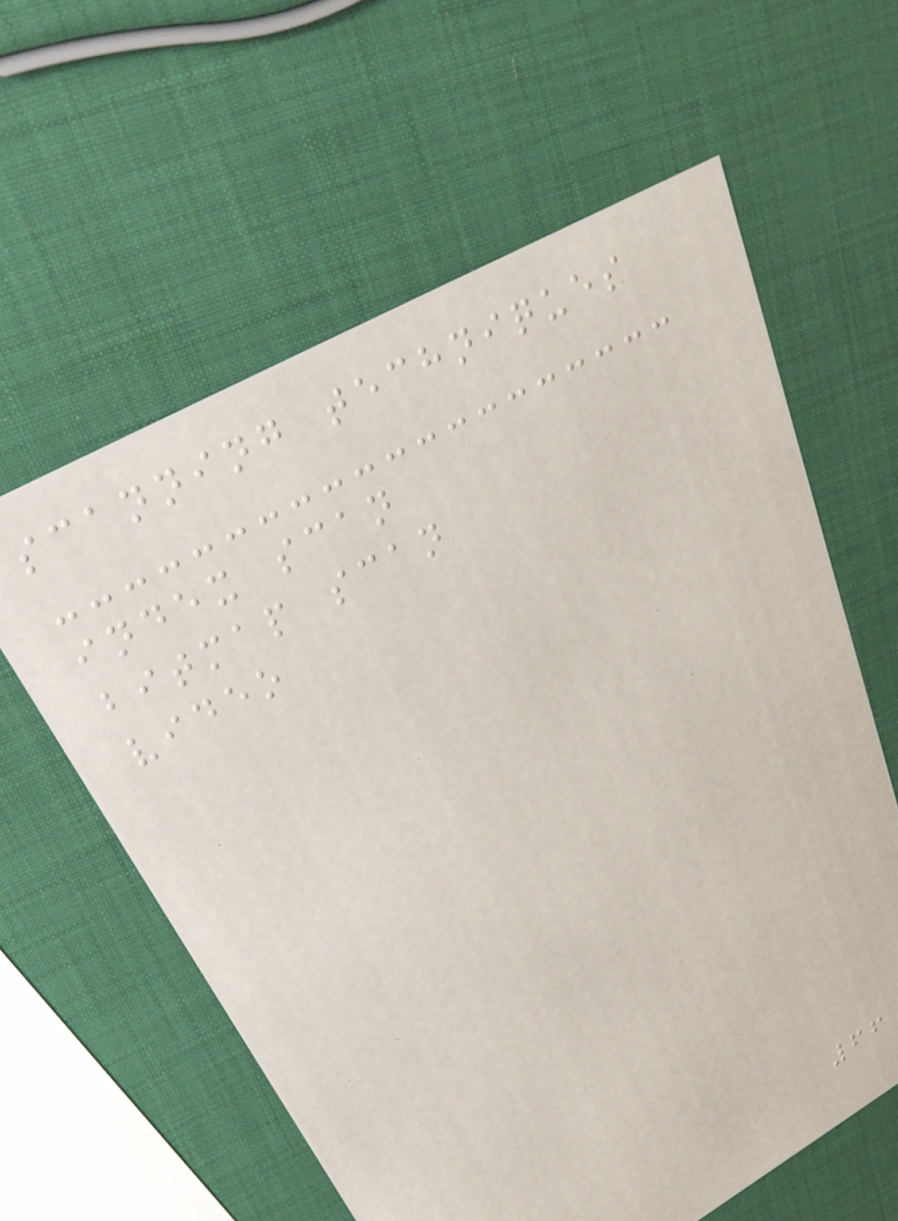scanning techniques
index scan
bitmap scan
video
66
